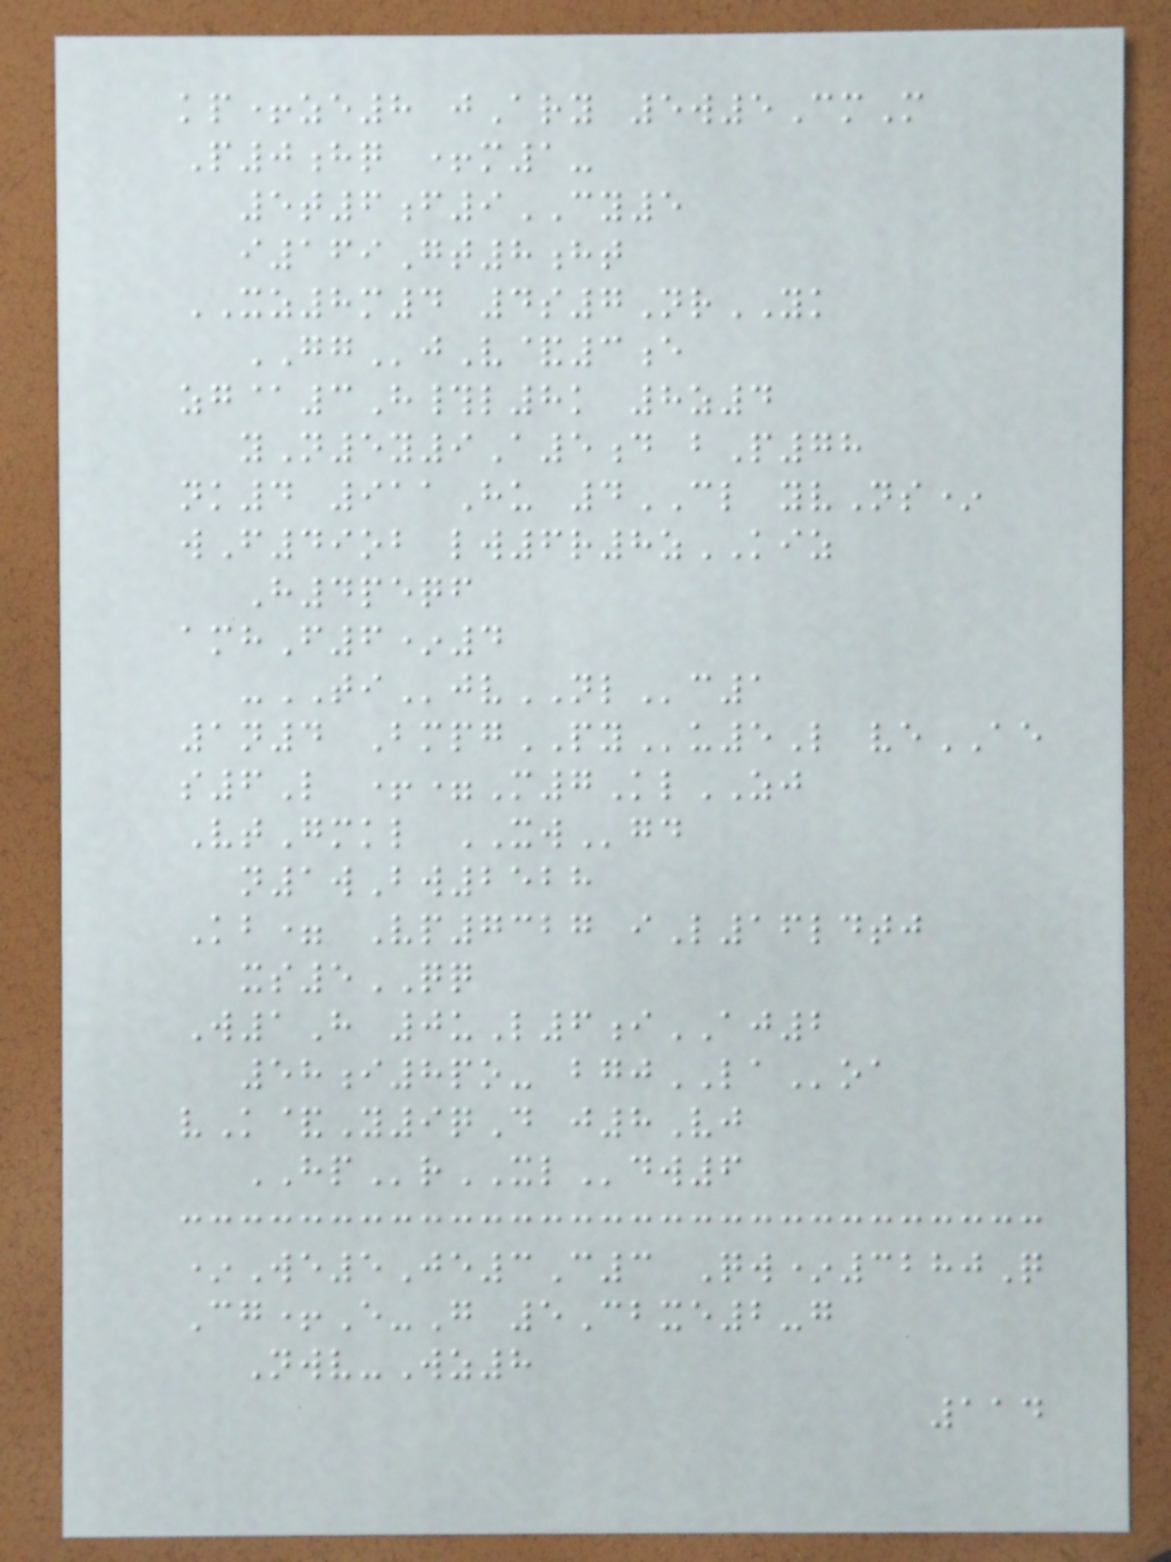kp+ze8 jAry 5w5CmM
P0hq +m1-
5t6f9CY5
i169Gt8ht
XZ8m4 4s7NrYK
GGjV&3e
zg@3H#l8k 8z4
yN5y9A5d bP78
nk4 911Hu 4CL yvNs*
wF49ob lw6r8zKIZ
H4peqf
amhF6*4
-TIjvNLc1
1n4 BmpgPYu5L veAE
s6L +=M7KlZJ
VtGmkl XWgd
n1wBw2528
Kb= Vp7327 iL16ldtj
xs5QQ
W1H 0uL6iAJ2
58i8po- bgjLAoa
vK&Y9qD j8Vj
HPrXLdw6
*We5Je3C3 Qw*3280Q
Cg+E-G 5Cbxe2-g
Nwv-Wz8
114
